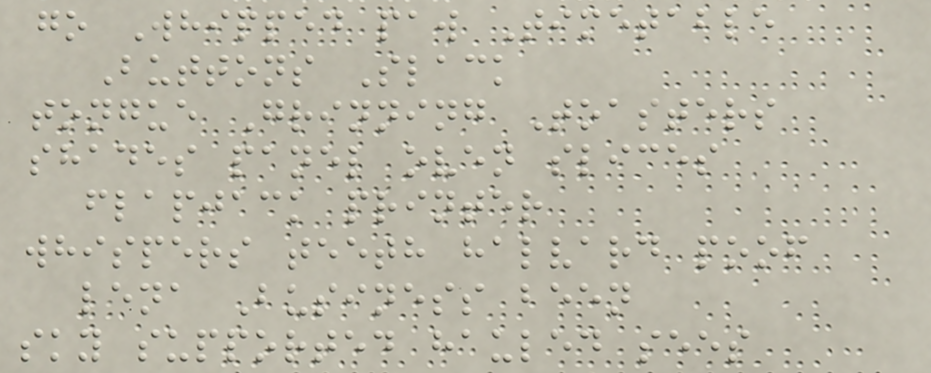go Whipped paw Timetable
Buttons Slack
tongue Grinning Toasters
shades panel oven slices
flapjack printer
whispers teeth halvard poof
lena Business been
sky supported hauled sees
